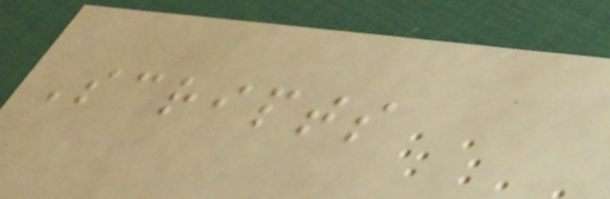Scripts
